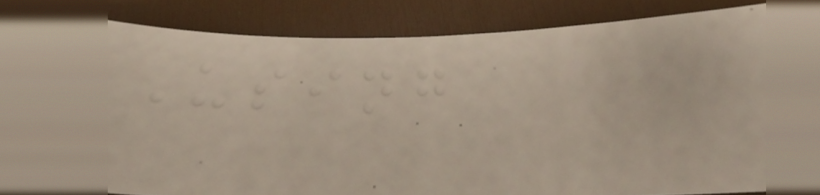Using
